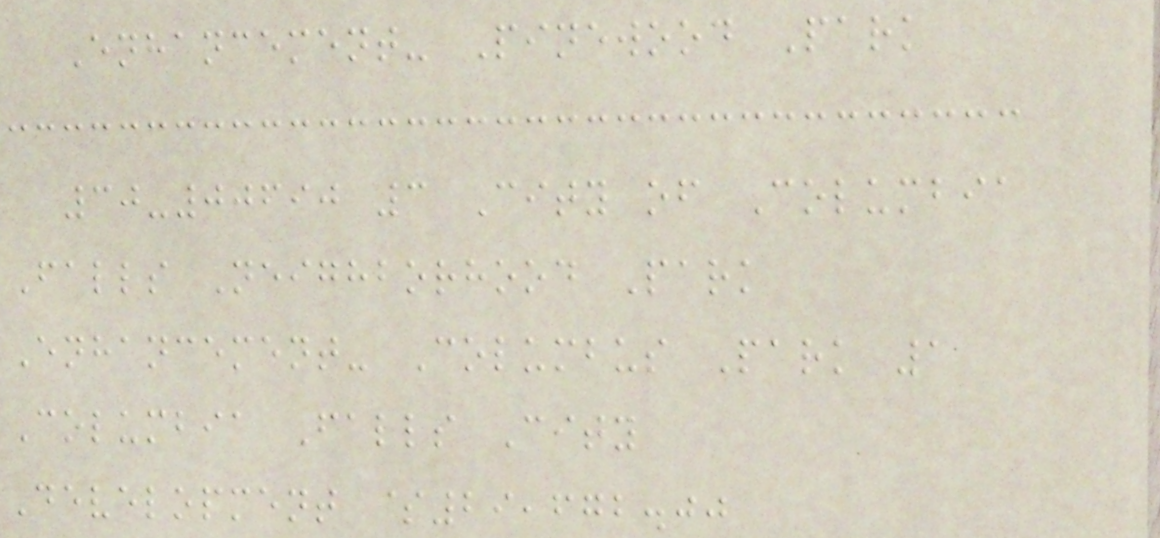Enhancement- Pinewood Park
30-00690 3 City of Columbia
Falls Neighborhood Park
Enhancement- Columbus Park 1
Columbia Falls City
Development $29,672.00
